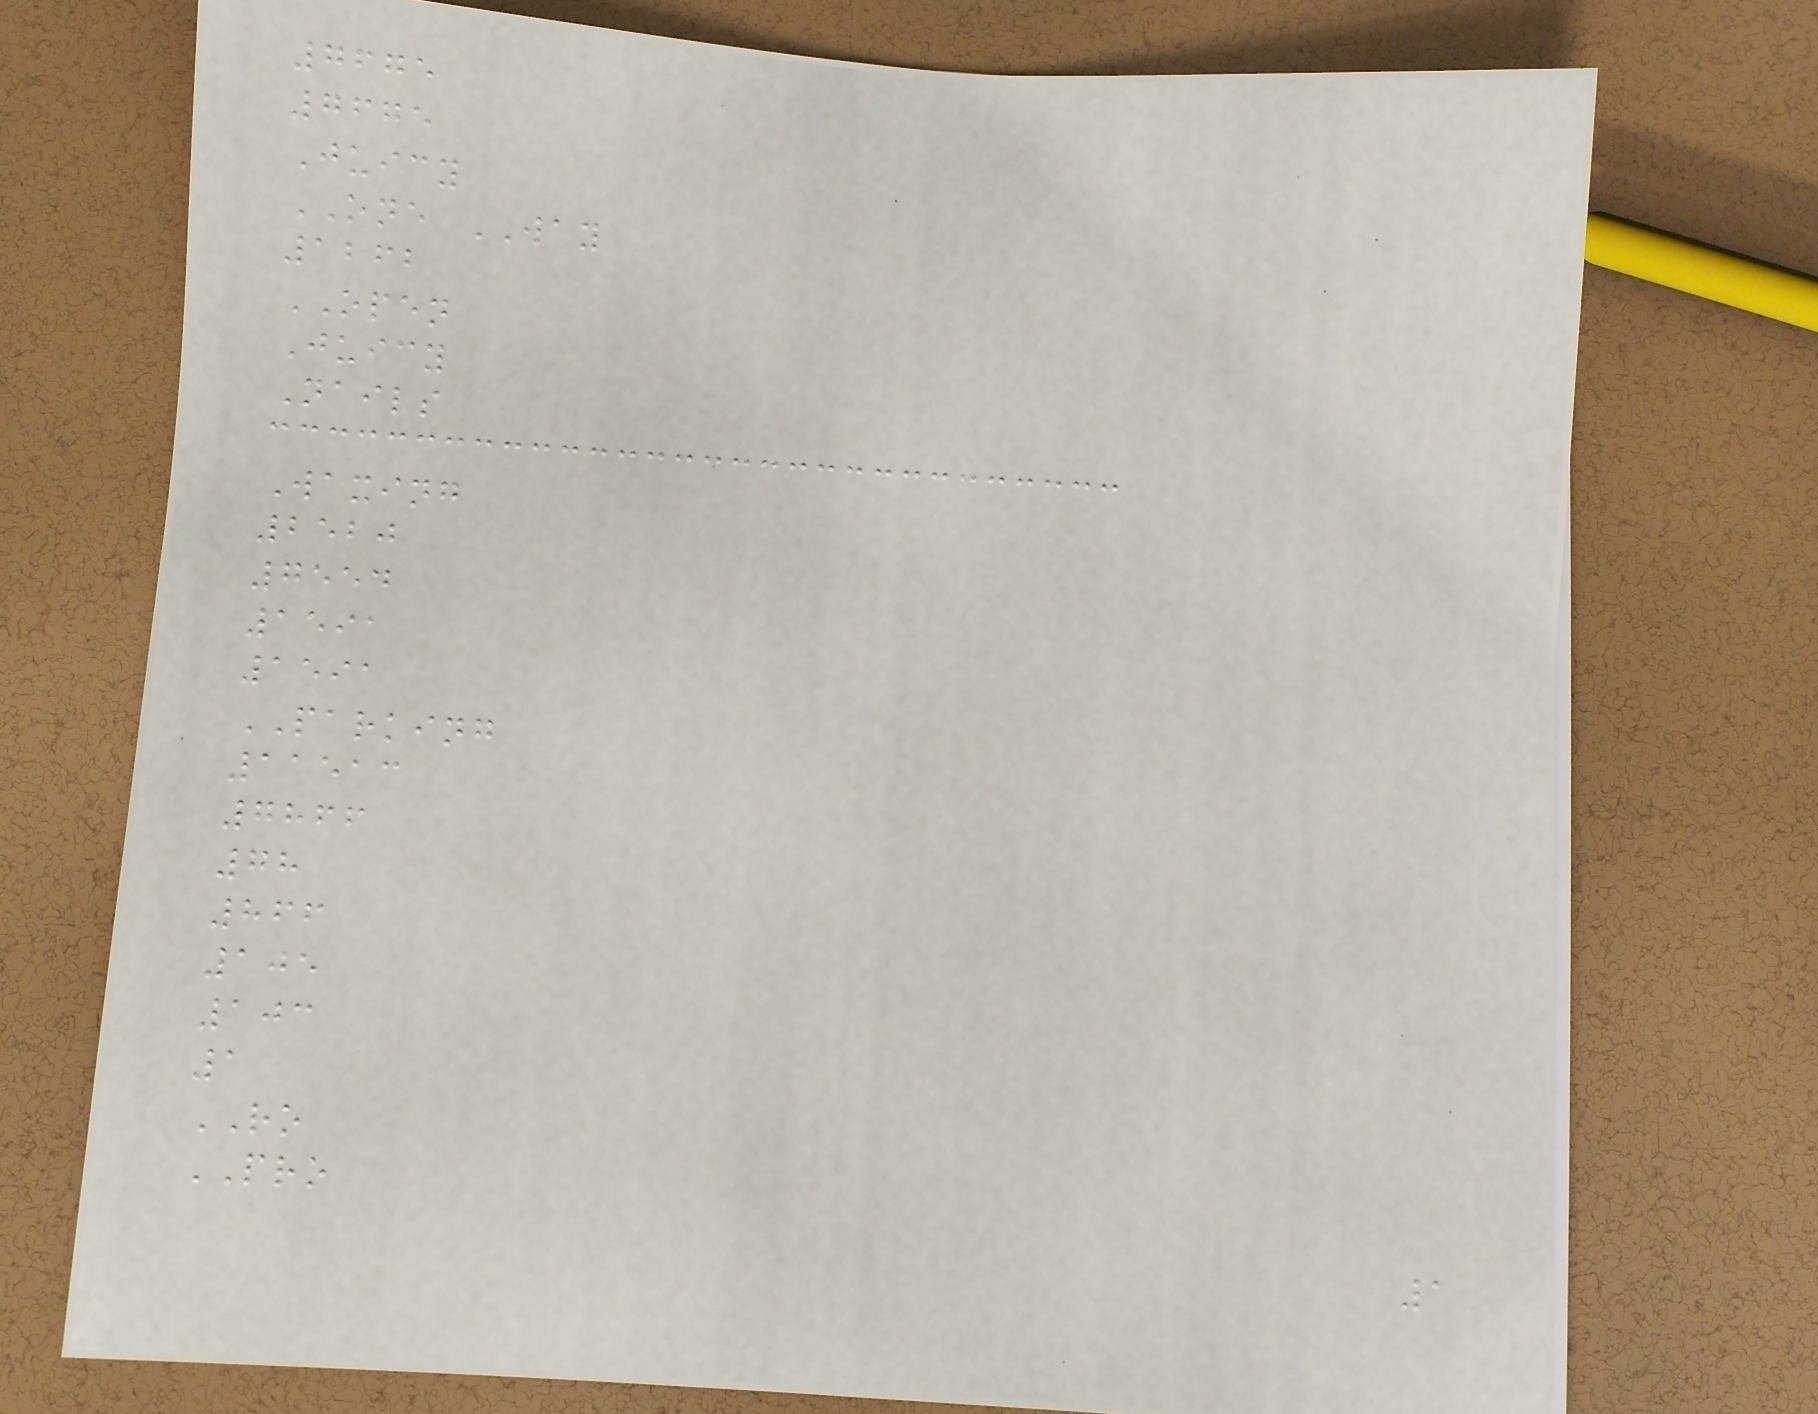7675
7675
Juicy
ONE WAY
1262
OPEN
Juicy
Nails
Waxing
2520
7554
1591
1591
PARKING
11513
7866
78
866
105
103
1
RO
PRO
1
